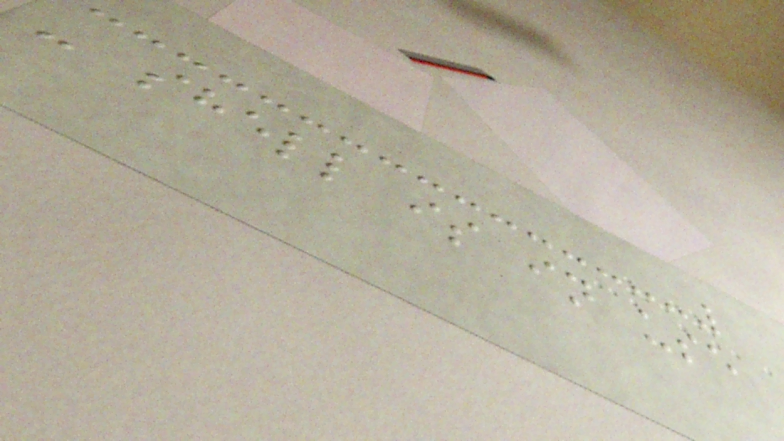- shell is in use
